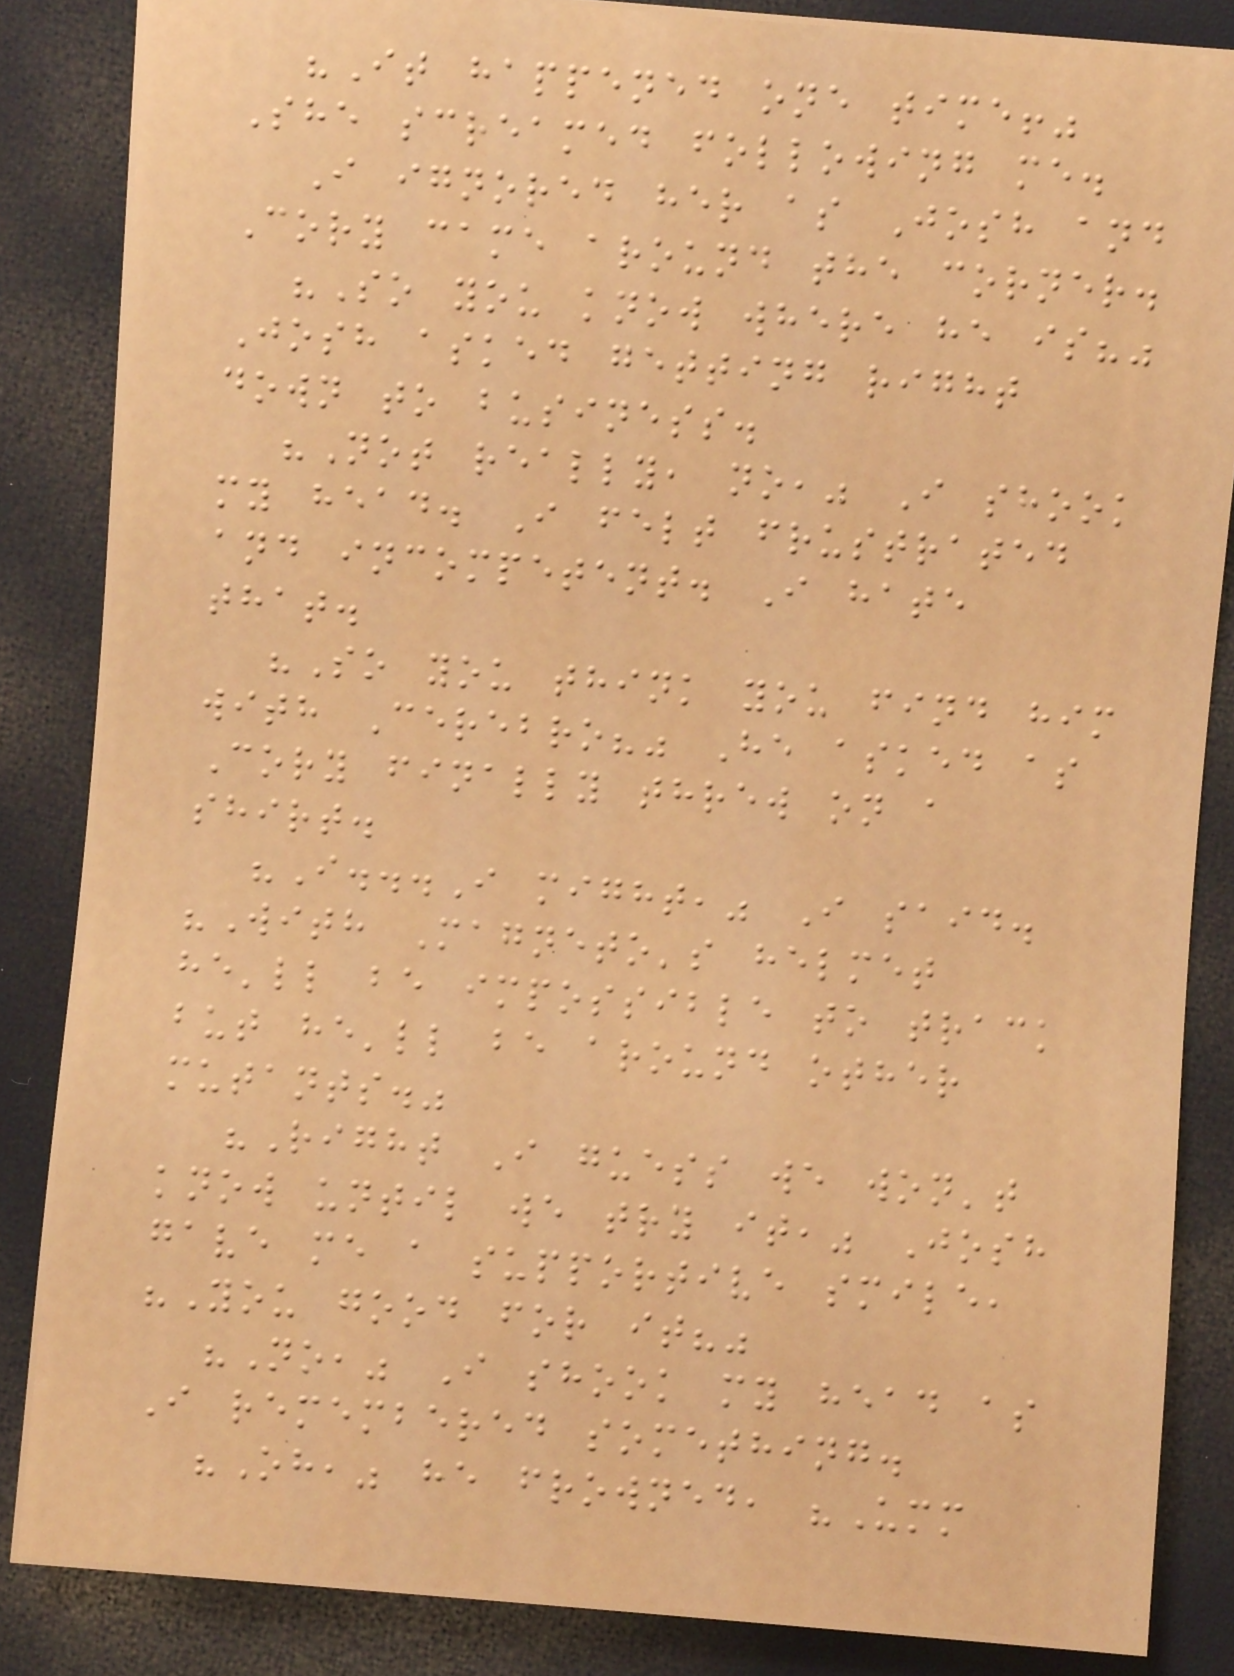"It happened one time!"
She screamed following me.
I ignored her as Josh and
Cory came around the corner.
"So you know where he is?"
Josh asked getting right
down to business.
"Not really, no," I shook
my head. I felt frustrated
and incompetent. I hate
that.
"So you think you find him
with Cerebro?" He asked as
Cory finally threw on a
shirt.
"I...I might," I said.
"With Magneto's helmet
he'll be impossible to track
but he'll be around other
mutants."
"Right I guess we won't
know until we try it," Josh
gave me a supportive smile,
"You good for it?"
"No," I shook my head as
I remembered something.
"Oh," he frowned, "Umm
